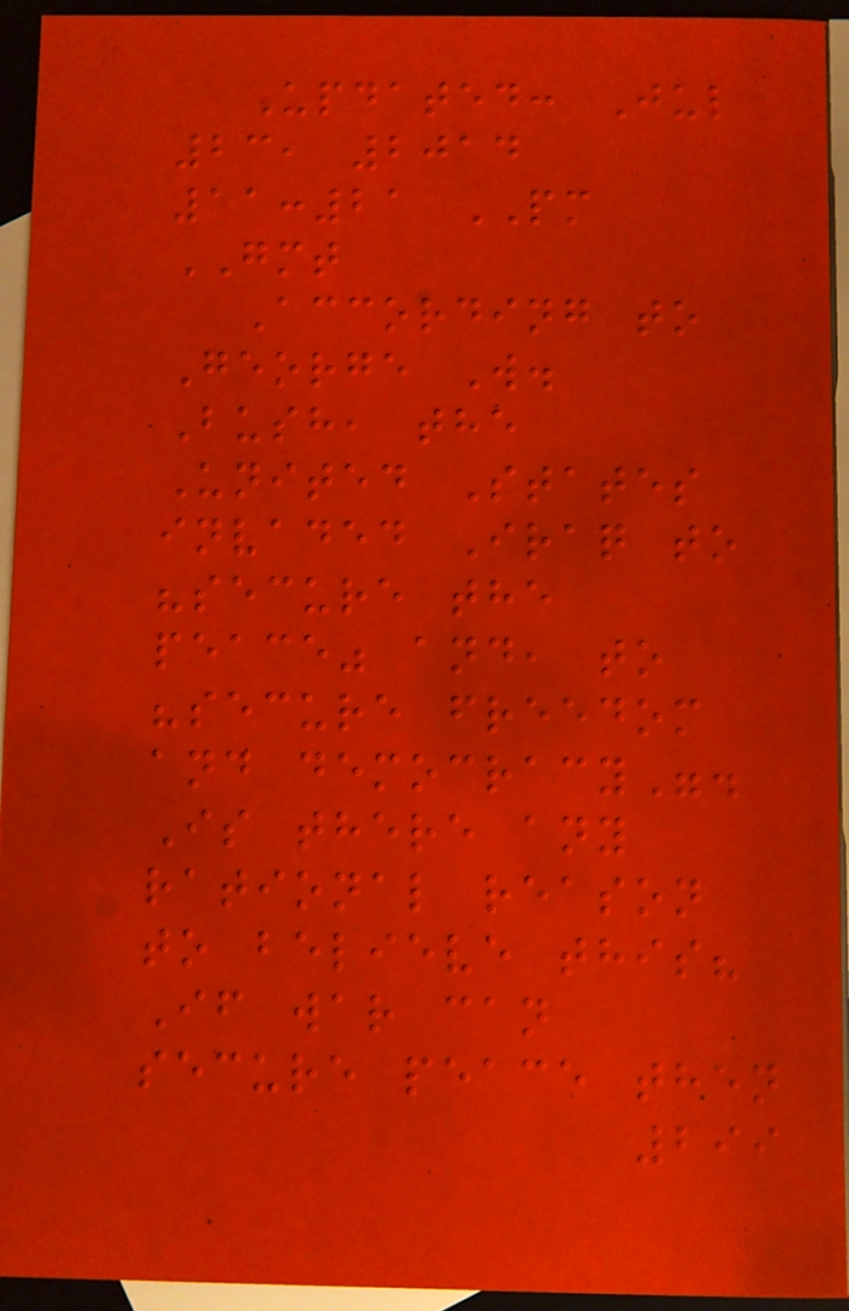Updated: Jul
23, 2014
11:21 PM
GMT
According to
George W.
Bush, the
United States
invaded Iraq to
"secure the
peace" and, to
"secure freedom
and democracy".
Is there any
rational reason
to believe this?
If war can
secure peace then
299
